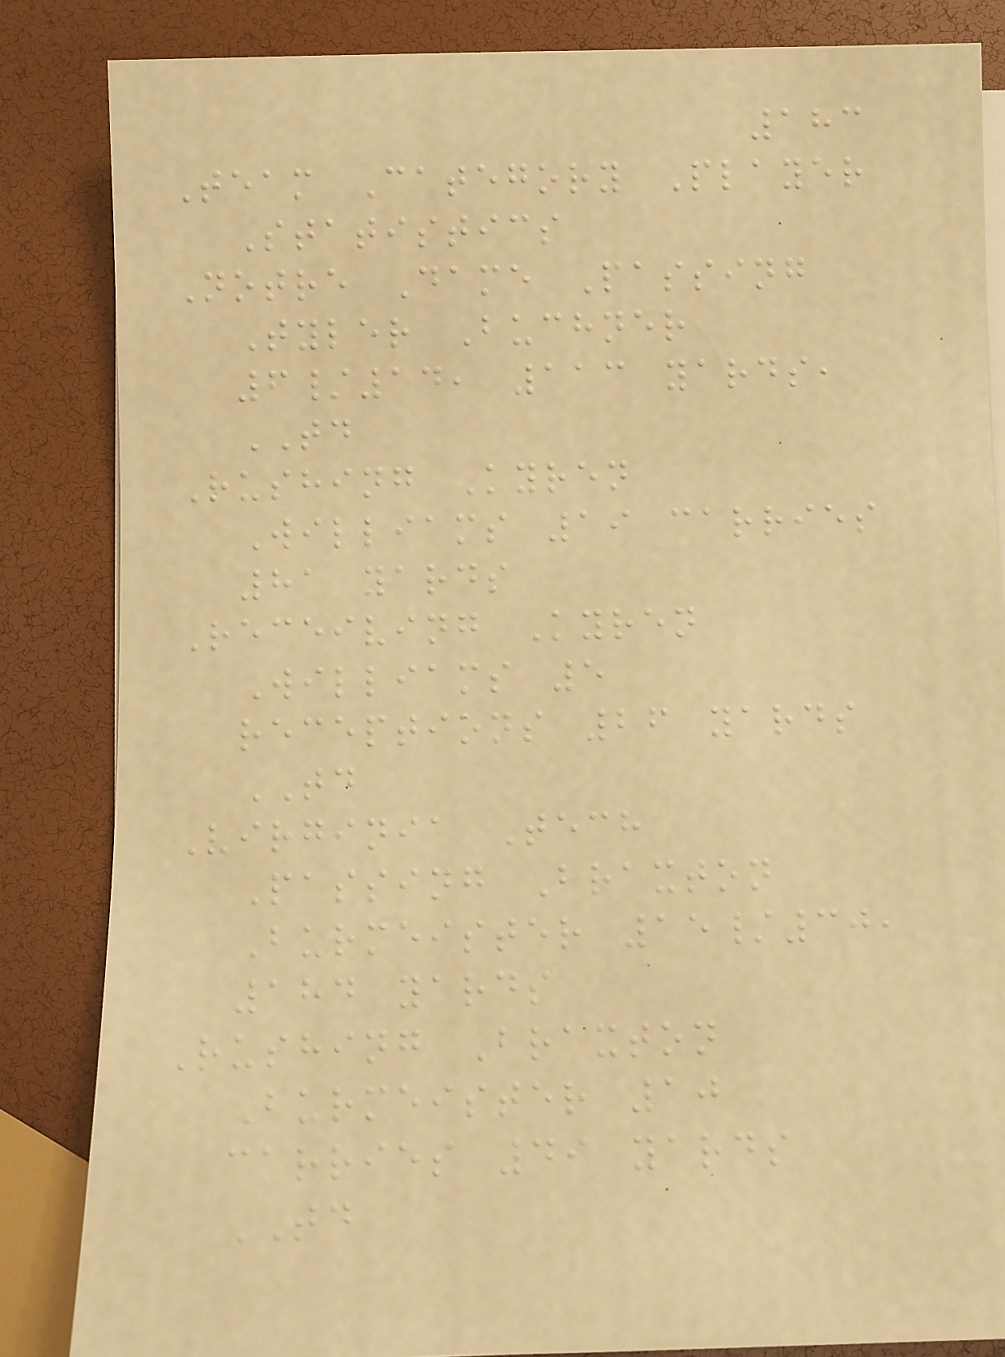183
Team Category Player
Statistics
Notre Dame Passing
Tyler Buchner
6/14, 113 yards,
TD
Rushing Kyren
Williams 19 carries
81 yards
Receiving Kyren
Williams 5
receptions 26 yards
TD
Virginia Tech
Passing Braxton
Burmeister 15/30,
184 yards
Rushing Braxton
Burmeister 10
carries 49 yards
TD
